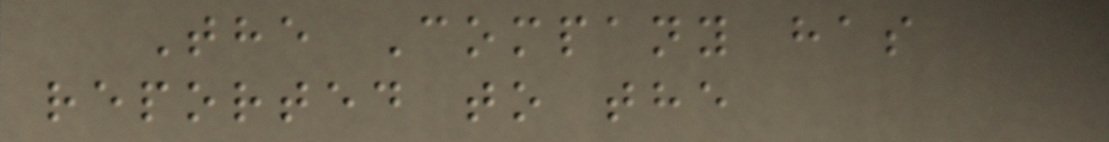The Company has
reported to the
